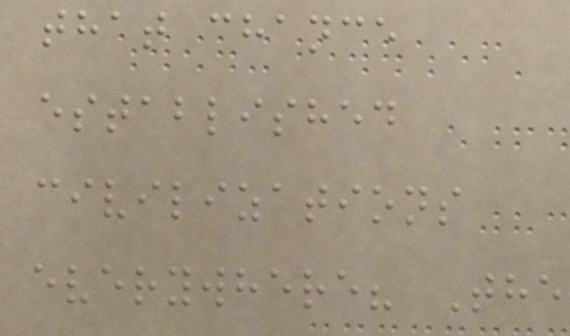that chance
established
civilizations
everywhere? The
